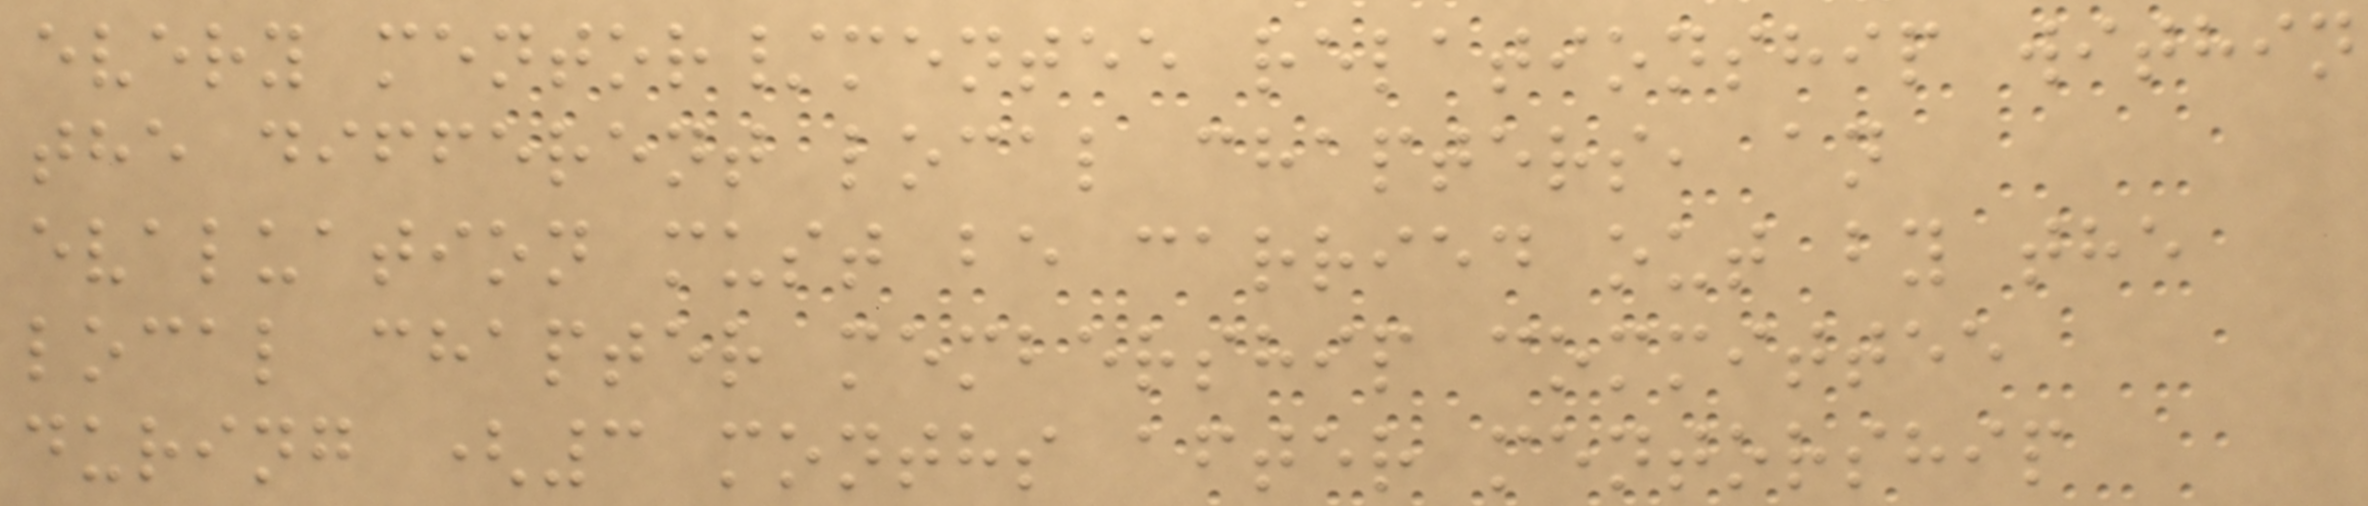every mentor/mentee relationship within
the different local chapters, an
evaluation must be carried out by the
local chapter membership committee
during (3 months after mentorship
